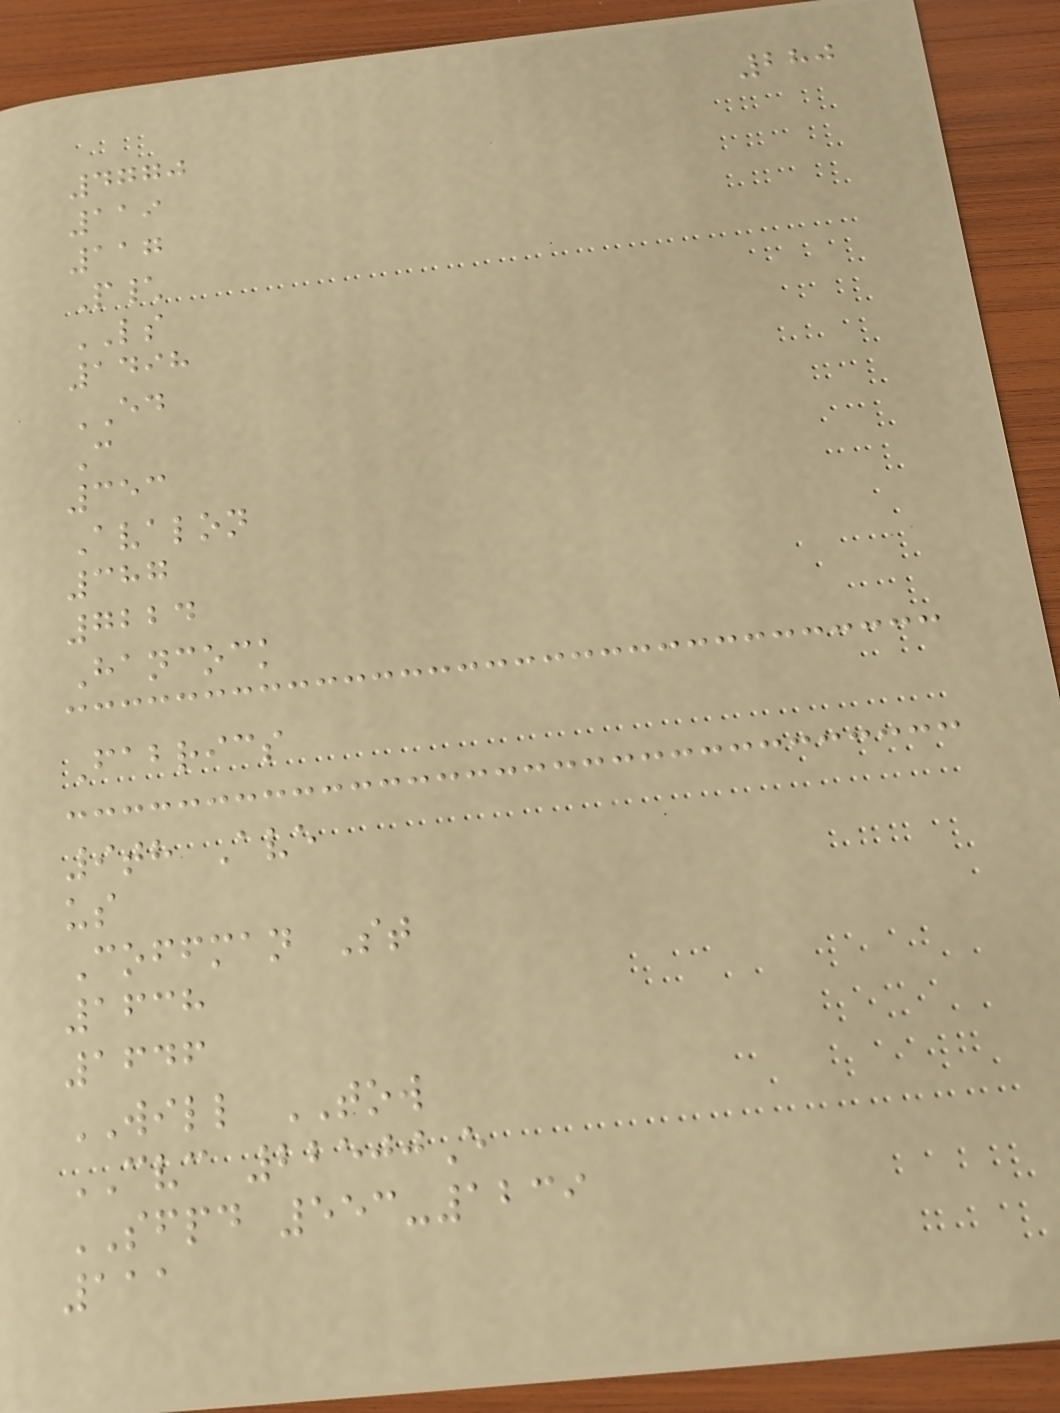280
4770
119
117
P\
LS
1498
ED
C
353
Avalon
387
7224
Hancock
Fabrics
9th Ave
us
Coffman St
1638
1646
WILL TOW
CVC 22500E
SFPD 553-1239
111
